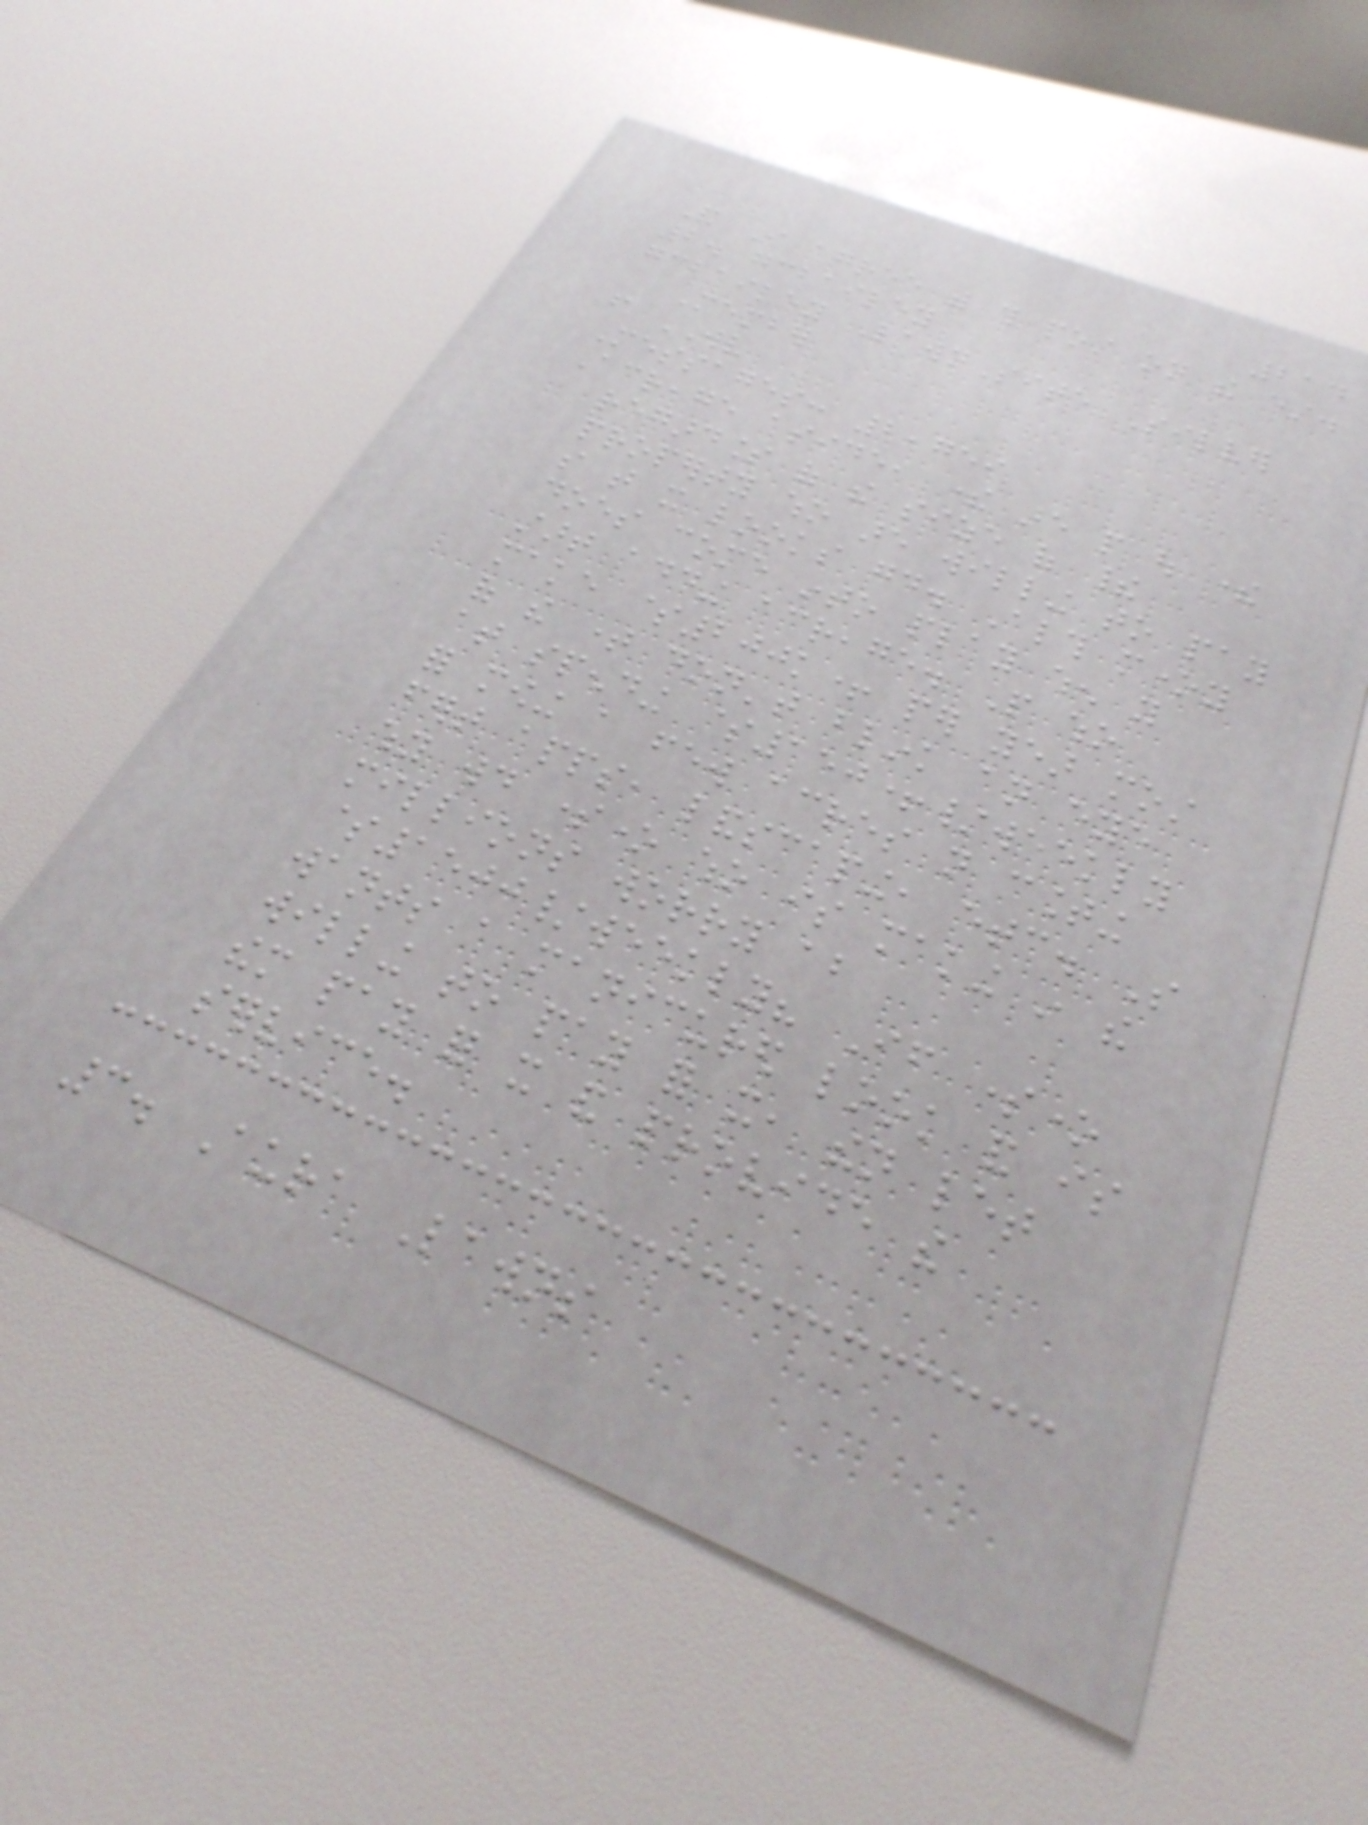214
And I agree with this post on the est.
2. gcbailey
gcbailey LawnSite Silver
Member
from WV
Messages: 2,759
Acreage aside, there are people out there
regardless of the size of their
property who are willing to pay
so that it looks good. Although money
does come into play when you
start adding acreage. People who
make $200k+ per year most
of the time don't blink an eye
at spending $150+/weekly
for mowing a few acres not counting
fert apps, landscaping, etc. So
why would someone who is making in the
millions worry about
$1500/weekly? If someone
wants a manicured look and is
willing to pay for it, then let
them pay for it and provide the
service.
3. Aura Lawns
